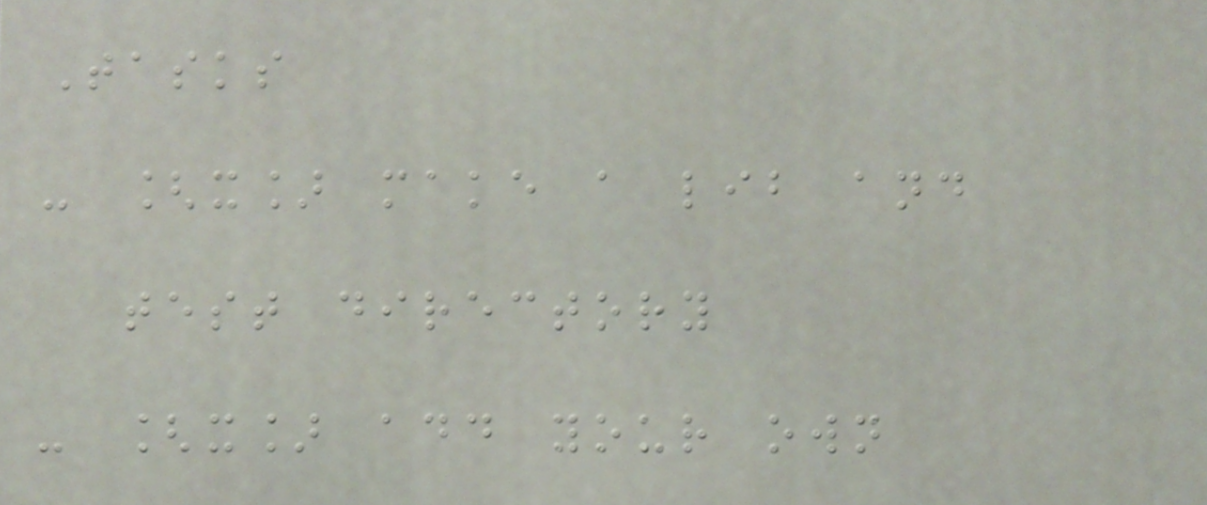Tasks
- [x] make a lib and
test directory
- [x] add your own
